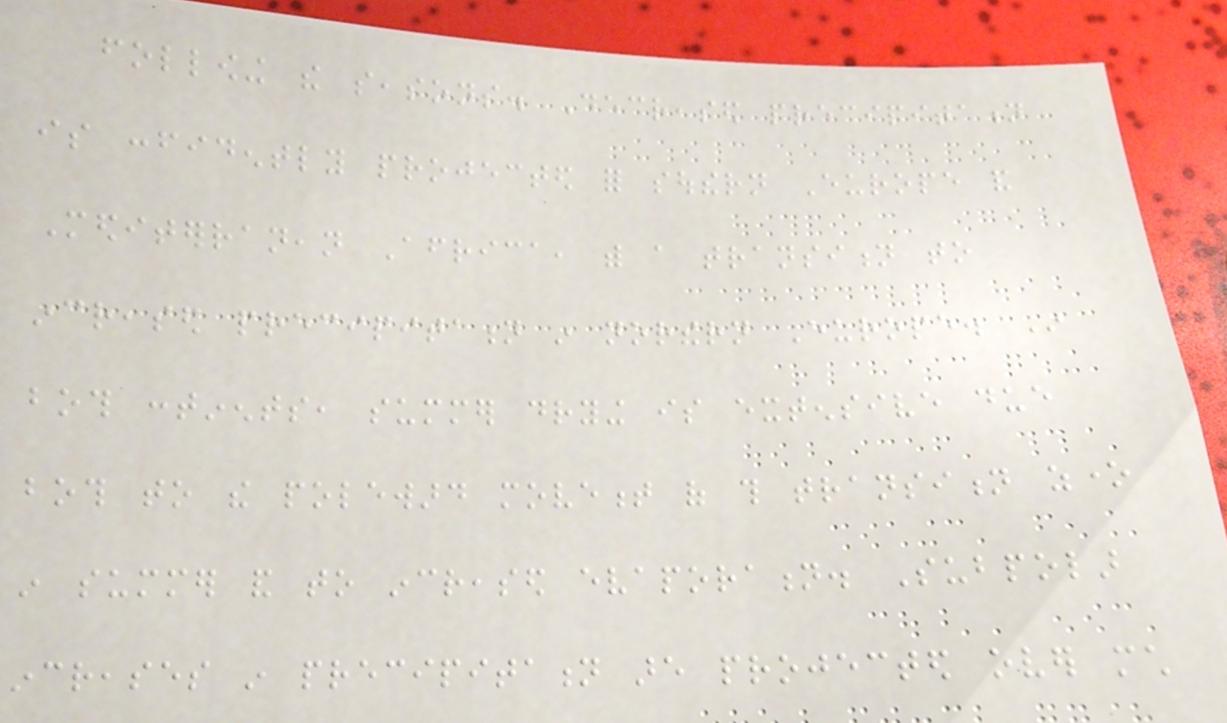following the seasons. Decreased precipitation
is confidently projected for southern Europe and
Mediterranean Africa, with a transition to
increased precipitation in northern Europe. In
both continents, summer drying is extensive due
both to the poleward movement of this transition zone
in summer and to increased evaporation. Subpolar
increases in precipitation are projected over much
